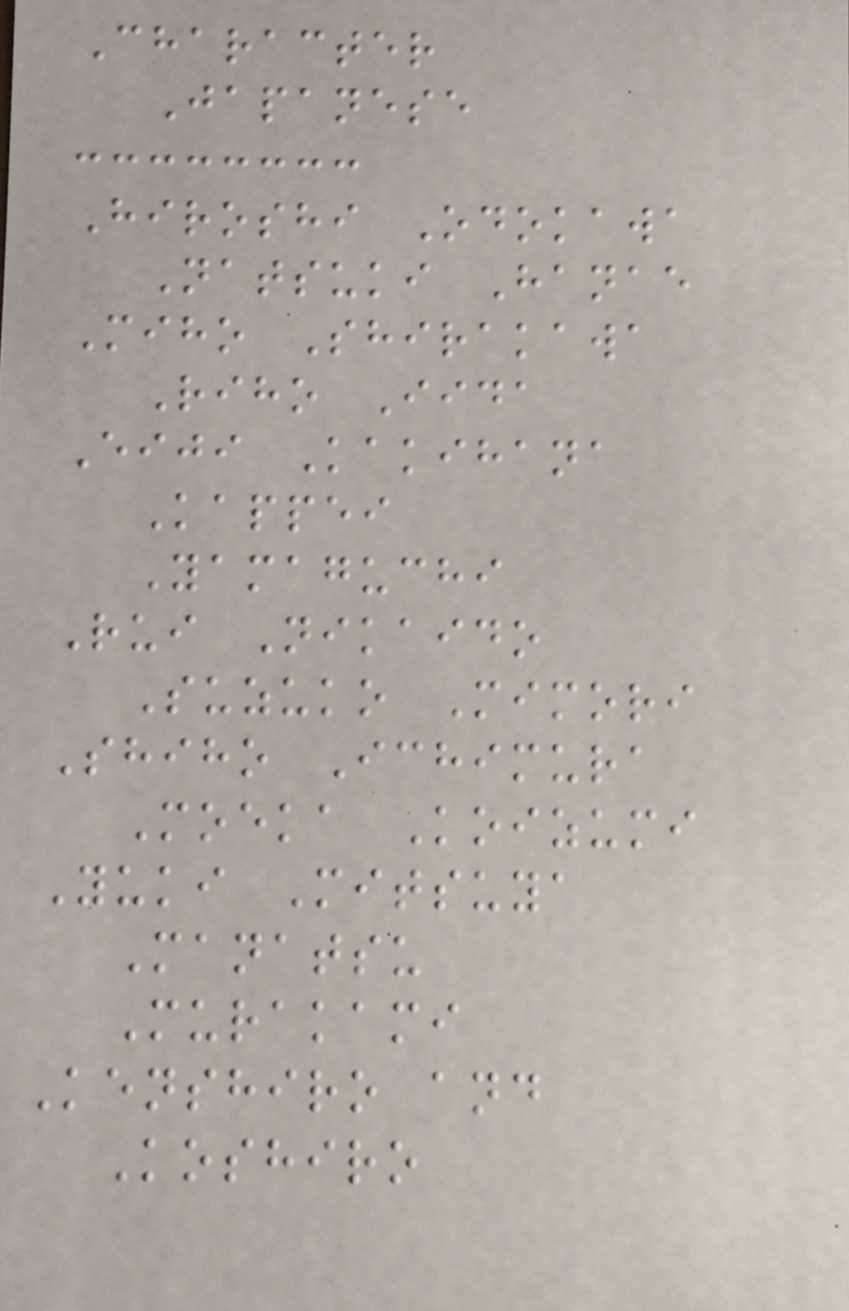Character
Japanese
Hiroshi Odokawa
Natsuki Hanae
Miho Shirakawa
Riho Iida
Eiji Kakihana
Kappei
Yamaguchi
Rui Nikaido
Suzuko Mimori
Shiho Ichimura
Moeka Koizumi
Yuki Mitsuya
Manatsu
Murakami
Kenshiro and
Koshiro
